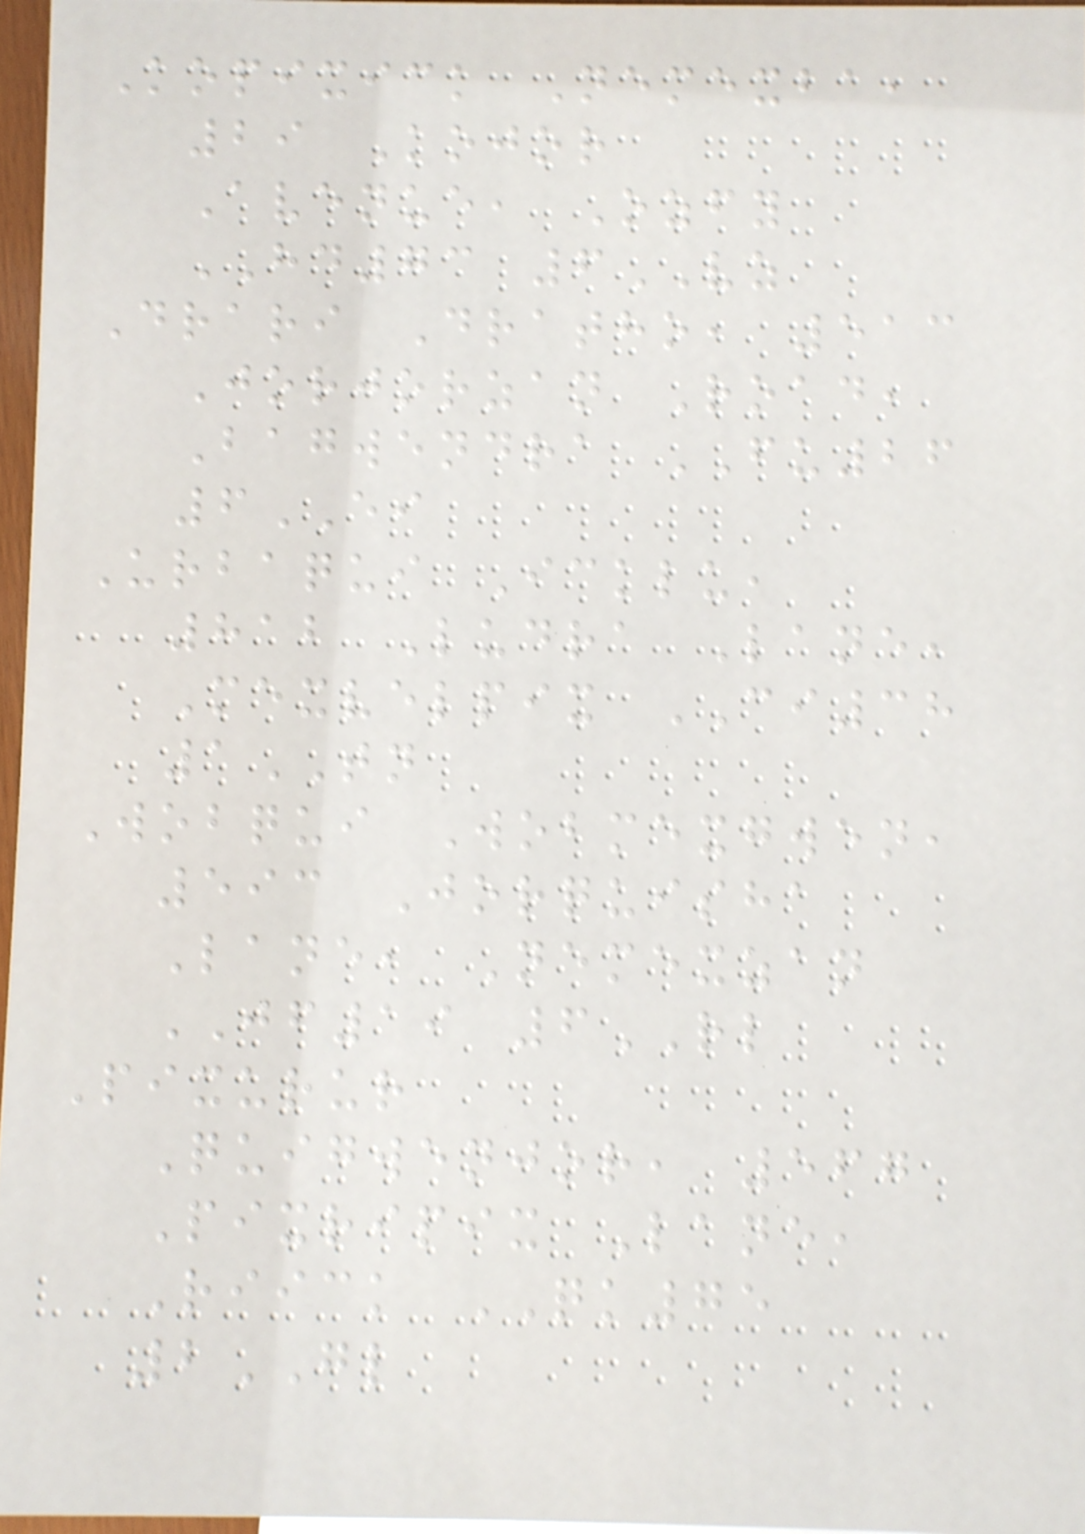Kopixick Nemexba,
29 Kojor
Avenue, Ozfy
HD73 6VZ
Drari Dratho, 513
Jorjorzan Road,
Bagwendra FU26
6EI
Urbaqui Icklu,
812 Ludra Lane,
Mexvelpix CI38
1TN
Wobqui Wobmexgwen,
593 Jorquisha
Lane, Nemexzan
JF19 6RL
Pixurur
Quigwenjor, 567
Pixripix Lane,
Riick QK75
2GL
